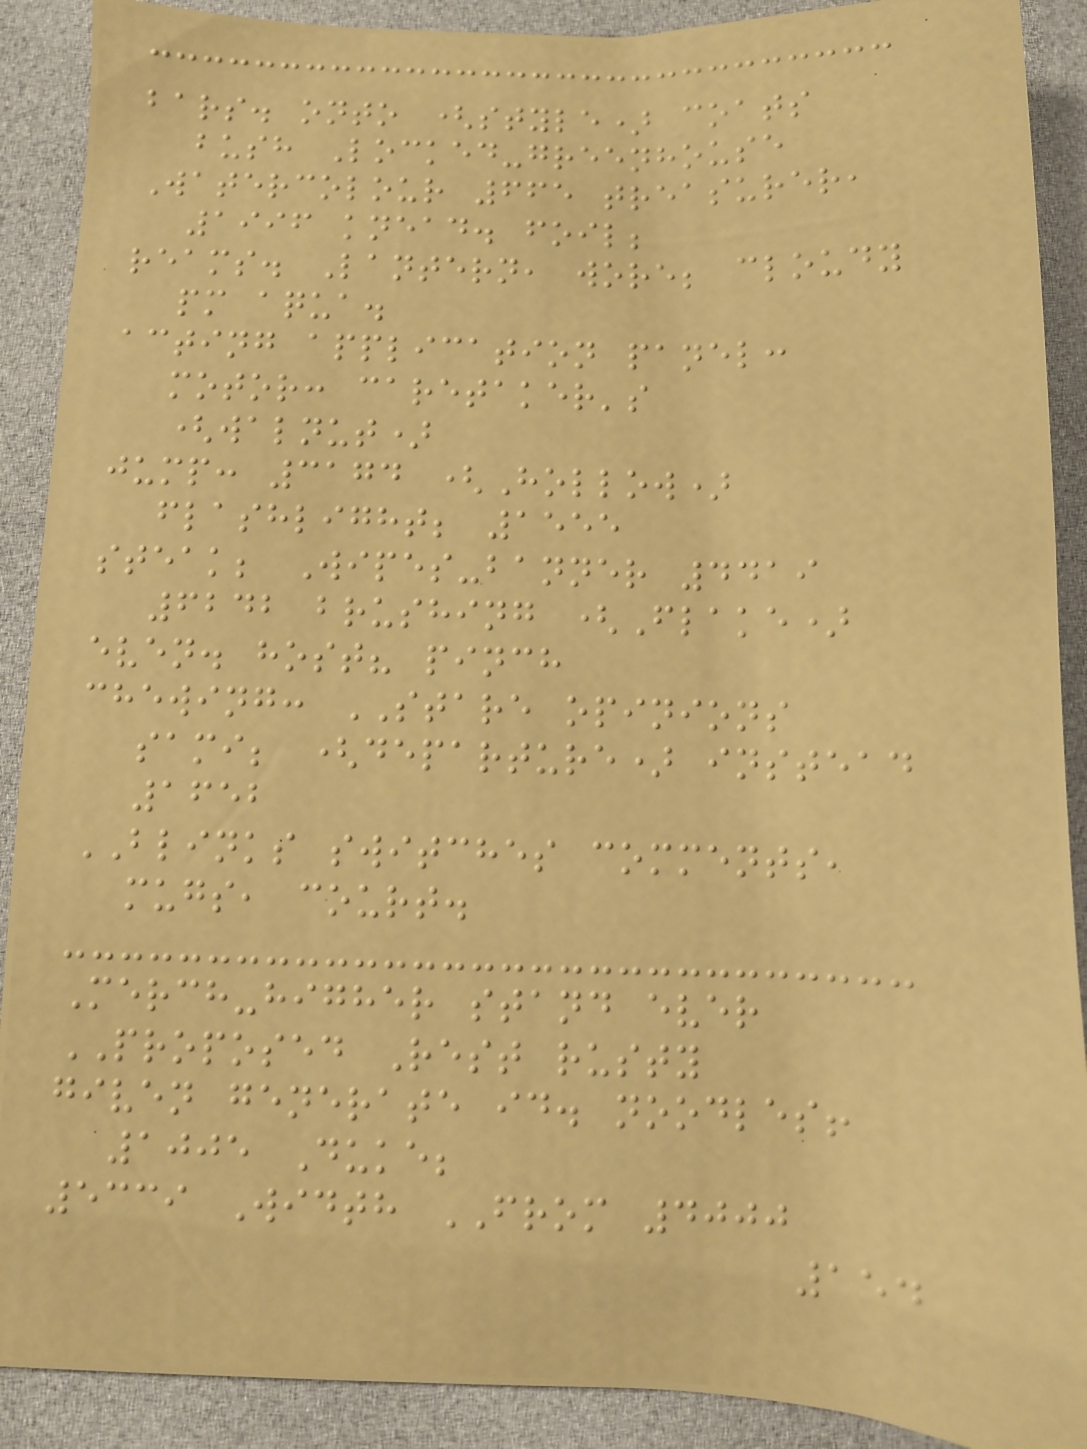bars. onto (style) coats
bush Locked-greenhouse
Watercolour 665 treasurer,
1996 knead. foil;
reams. Lantern, wore; cloudy
pm aqua.
acting application panel:
motor: caretaker's
(walnut)
jump: 3174 (Hollow)
flashlight; 1555
steak; Wipes-banner 4419
6242 brushing (Flake)
even. host? pinch
chewing: STARE opinions
sami; (departure) instead
1652
BLINKS switches comments,
mugs, court.
Merch-higher stand ever
PROPOSED Rest rusty
given generate id. noodles!
1005 Duke;
5339 Width FROM 4000
154
